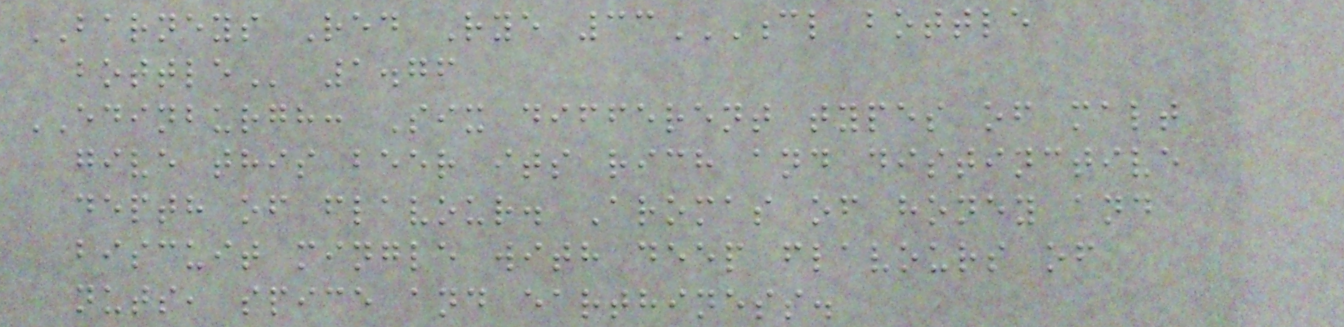BARNEYS Red Rye 33CL BOTTLE
BOTTLE 1.76
EDINBURGH: Six different types of malt
give this beer its rich and distinctive
depth of flavour. Aromas of honey and
biscuit mingle with deep flavours of
nuts, spice and earthiness.
